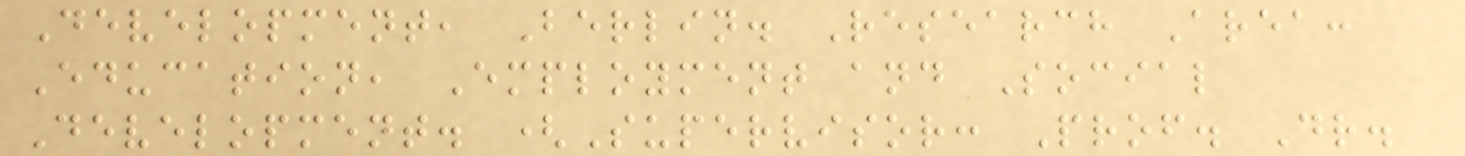Development, Berlin. Research Area:
Education, Employment and Social
Development. (Supervisor: Prof. Dr.
